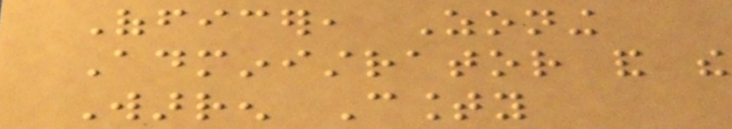Officer, Zoning
Administrator and the
Warren County
